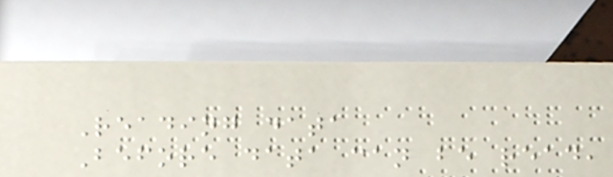Reading data
Before data can be read,
